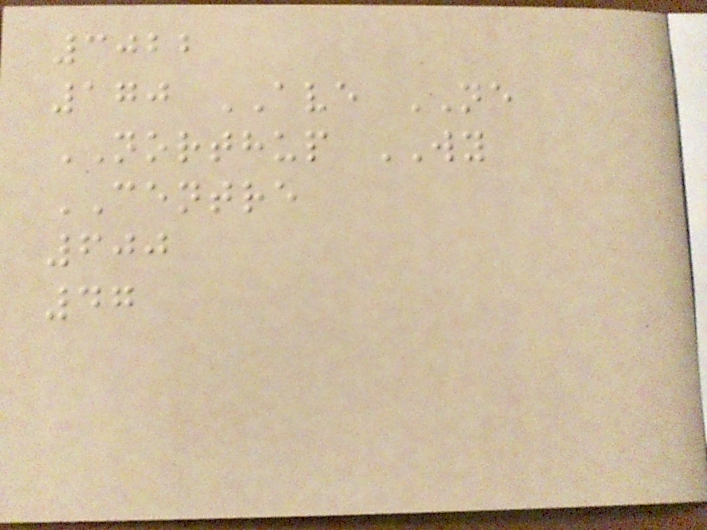3022
170 AVE NE
NORTHUP WY
CENTRE
600
47
